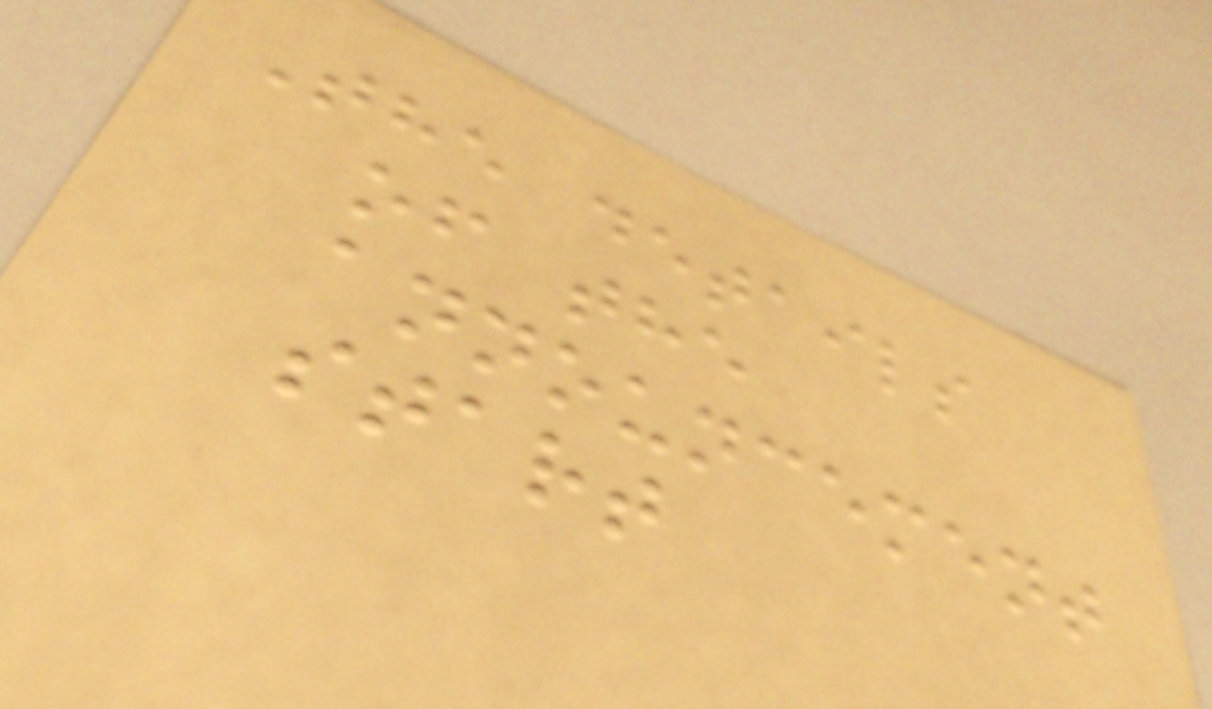The details
of the
announcement
start
